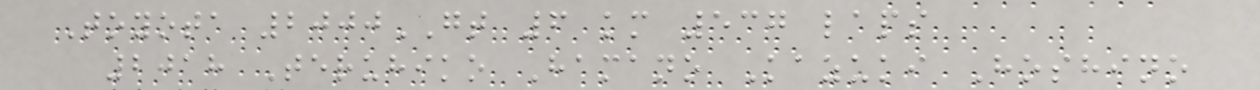Toyota 2000GT 6 km 537 laps
2018 Teruhiko Hamano Kazuki Hoshino
